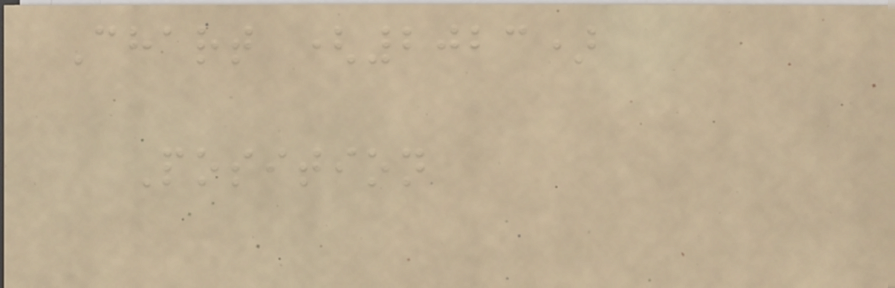Chart (2023)
Position
